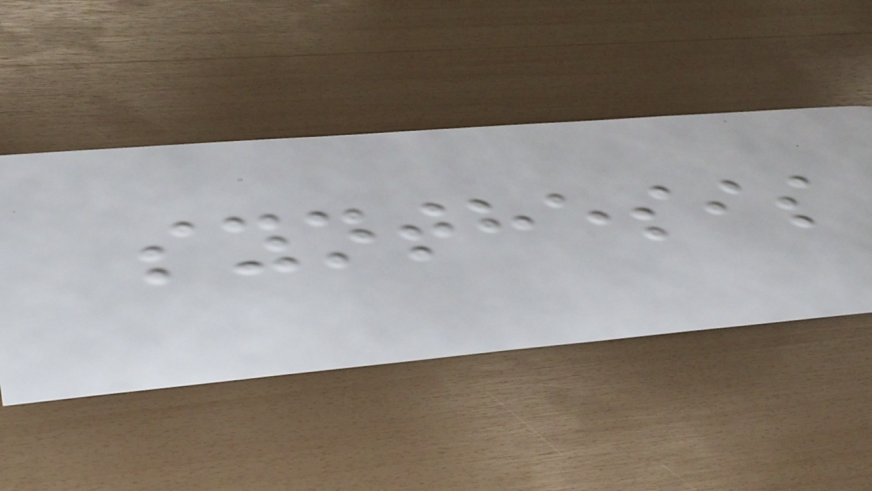synthesis
